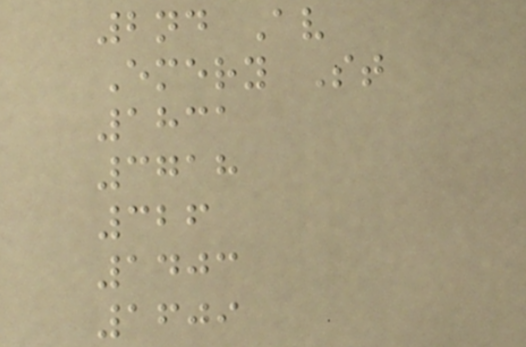2nd Av
Emery St
1831
3718
326
1403
1609
